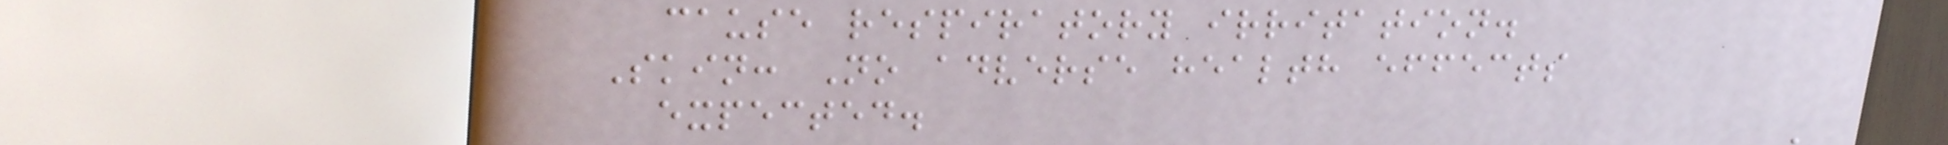cause respiratory irritation.
Skin: No adverse health effects
expected.
